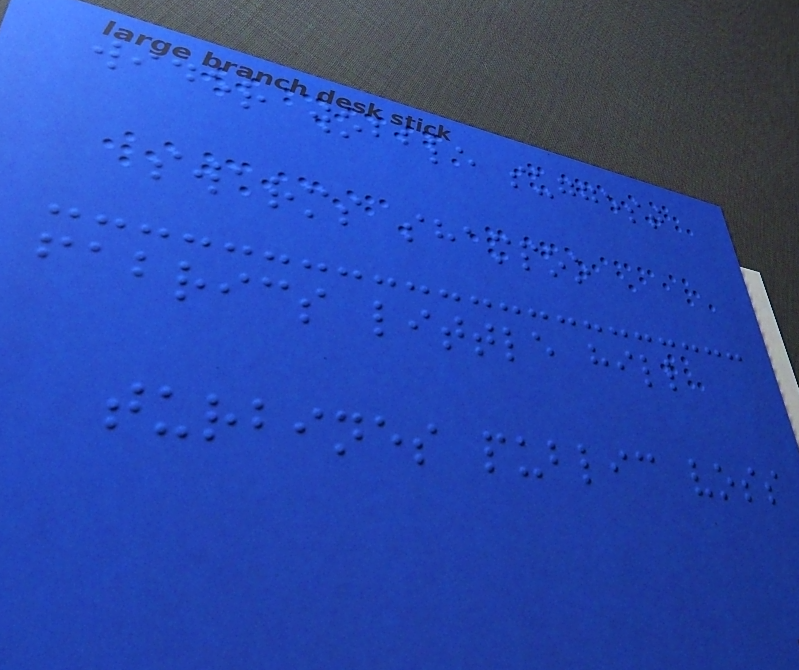wider wobble suggest
swarms shampoo
fabrics little hill
turbines public voss
